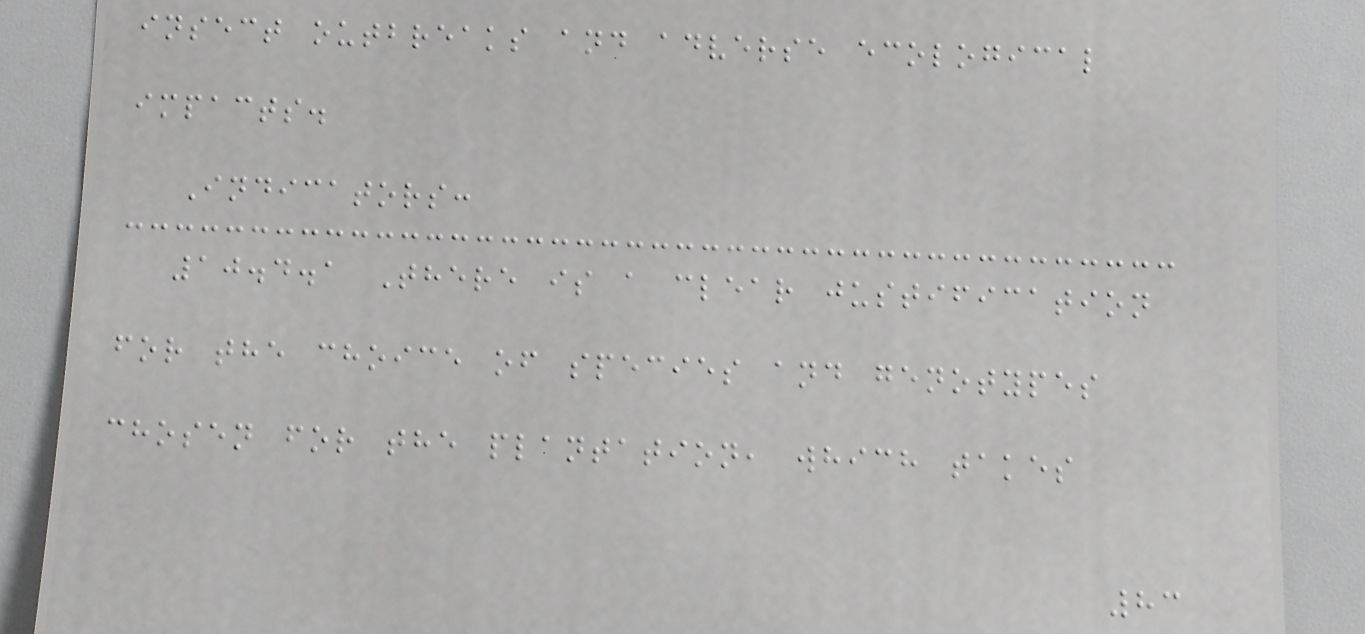insect outbreaks and adverse ecological
impacts.
Indicators:
10.4.1 There is a clear justification
for the choice of species and genotypes
chosen for the plantation, which takes
83
